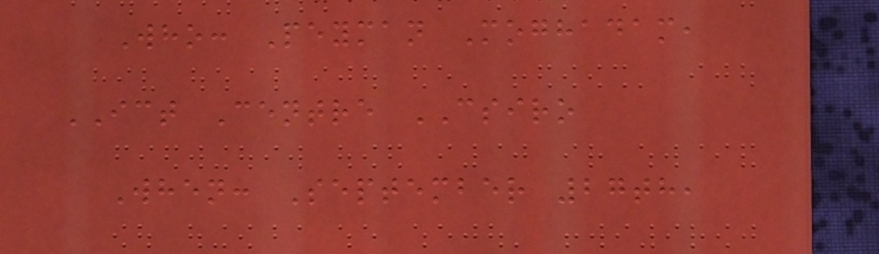Who: Peyman Moghadam,
ICT Centre CSIRO
When: September 27th,
